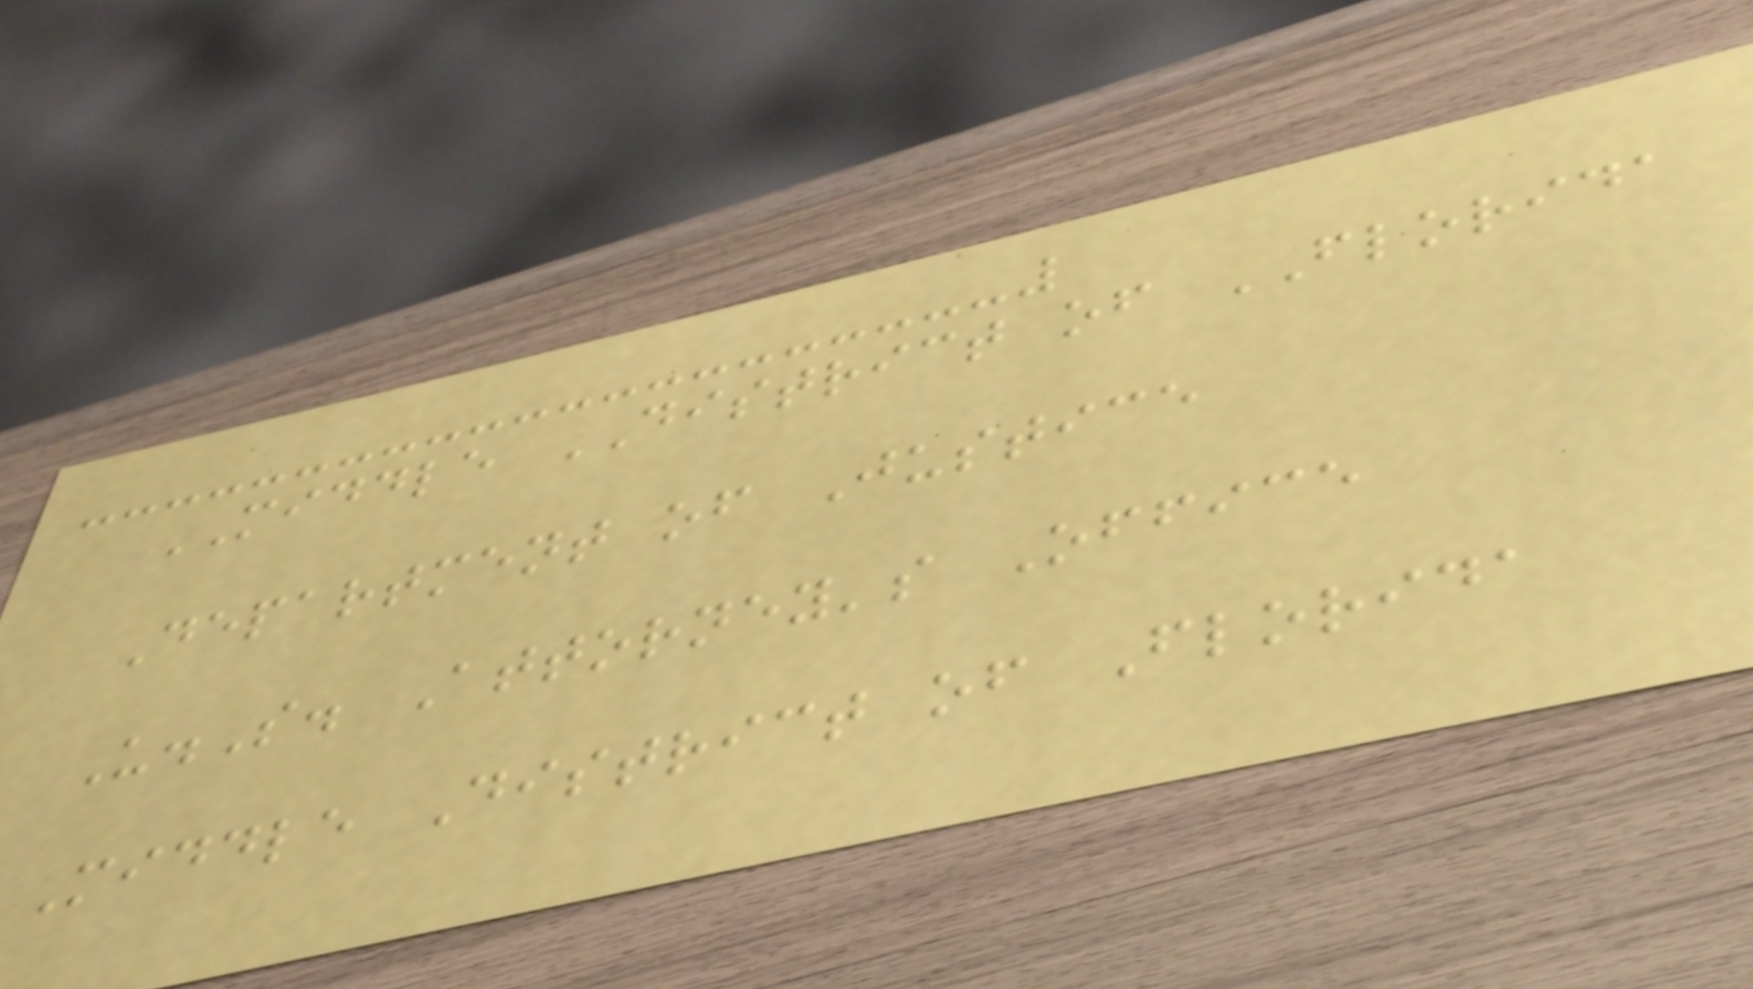MIDDLE DISTRICT of FLORIDA
Department of Justice
U.S. Attorney's Office
Middle District of Florida
